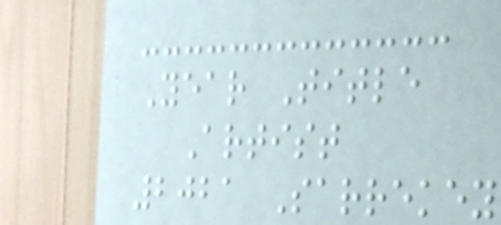Year Title
Artist
2021 Sarrekey
